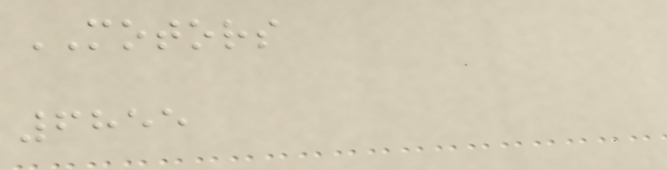MOTORS
6855
